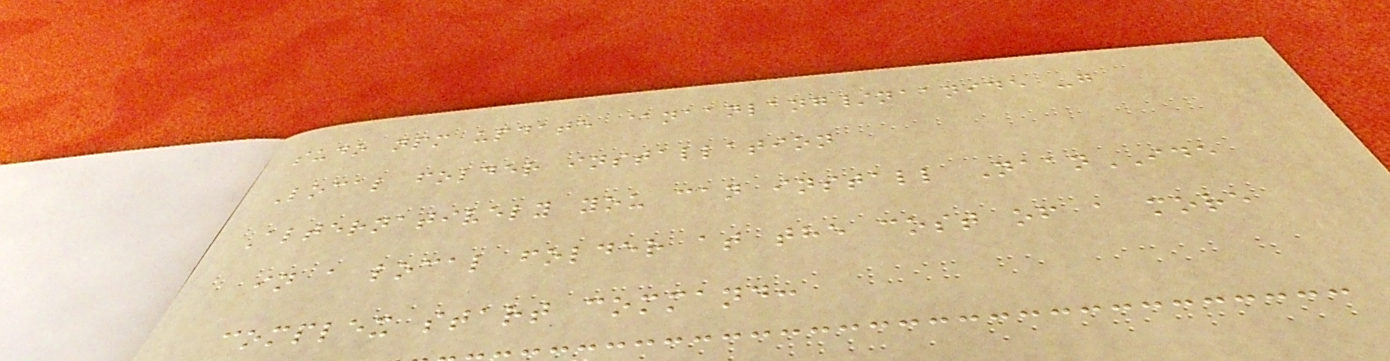sudo npm update @naanlang/naanide -g
Local folder installation
Alternatively you can install NaanIDE
in a local folder at the cost of a more
complex start command:
